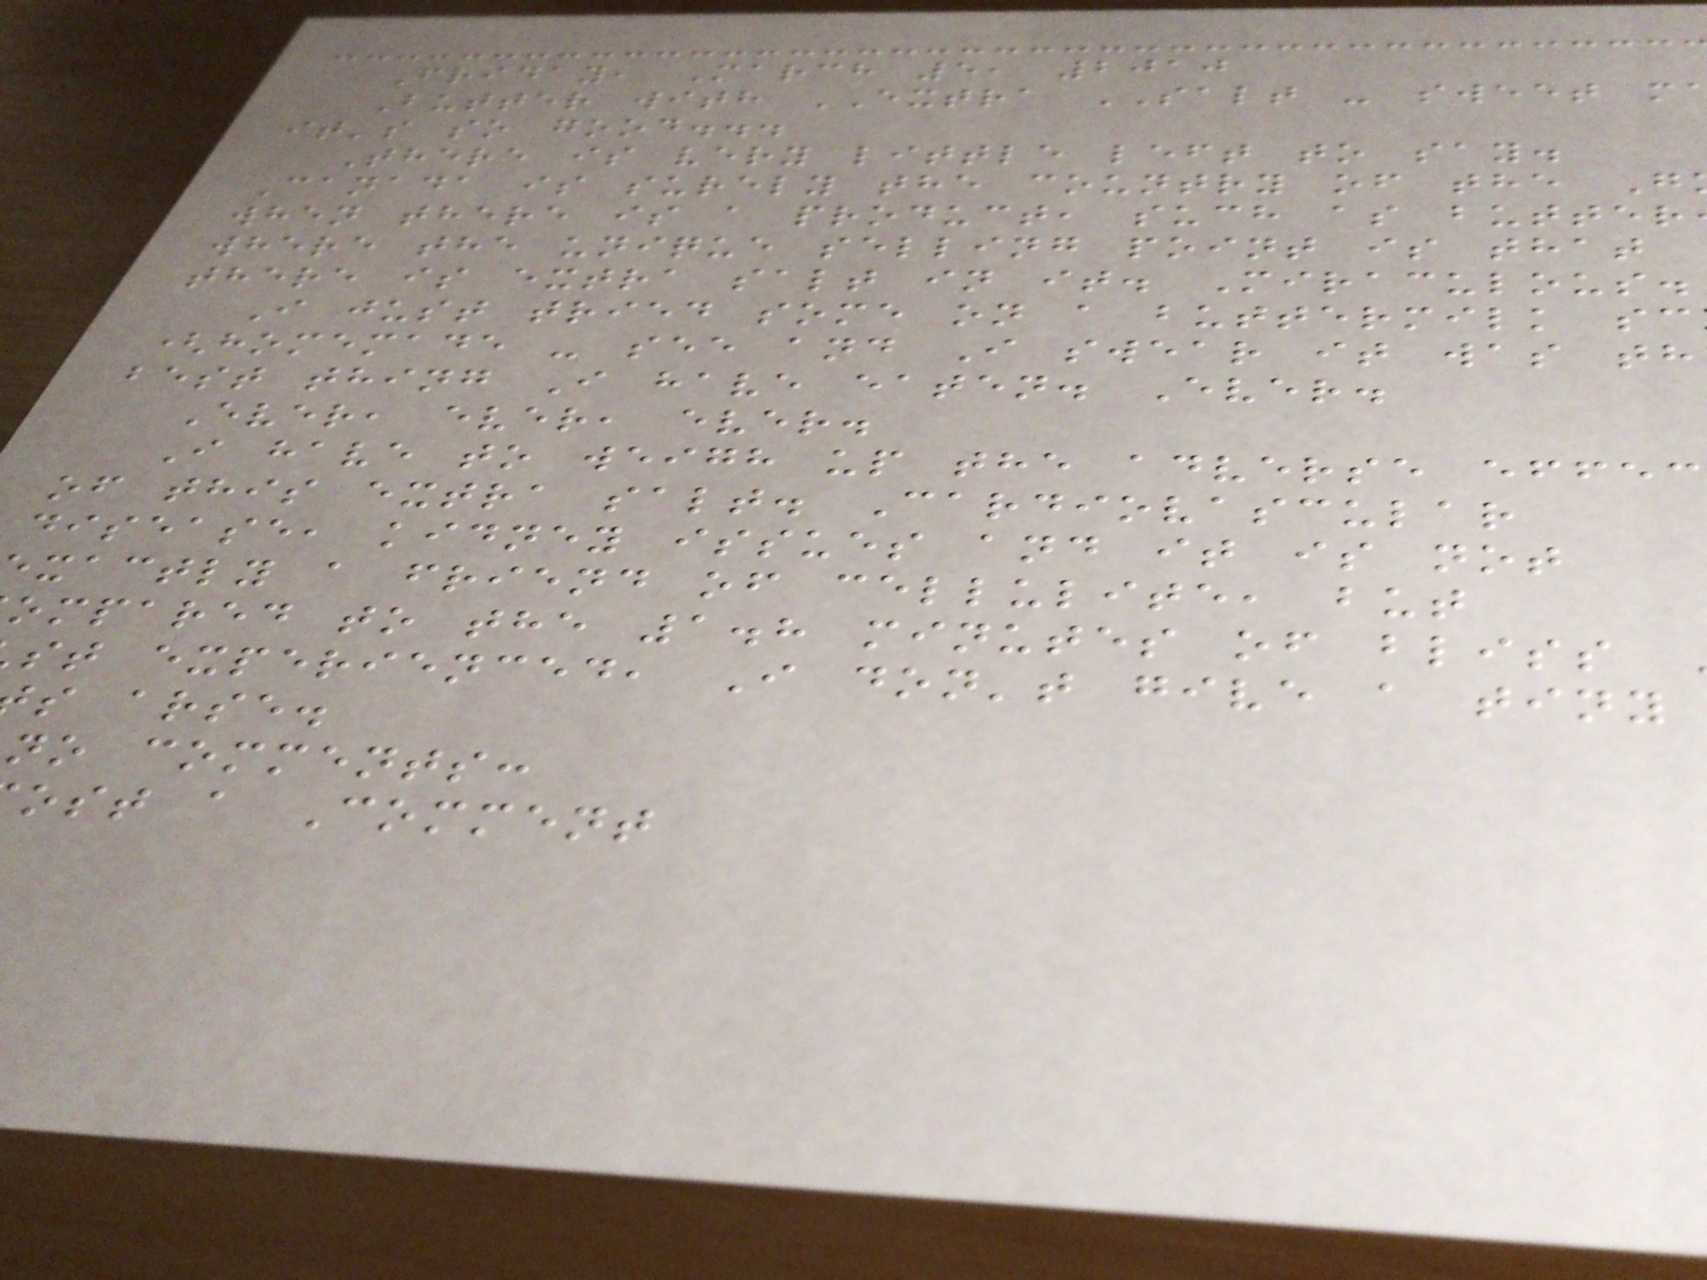Friday, March 5, 2010
Butter with EXTRA SALT - sweet m
it's so good...
There is very little left to say.
Canada is surely the country of the G
when there is a product, such as butter
where the unique selling point is that
there is extra salt in it. Miraculous.
I just tried some on a buttermilk sc
(homemade - see and I swear it was th
best thing I have eaten. Ever.
Ever, ever, ever.
I have to weigh up the adverse effec
of this extra salt. Cardiovascular
disease, kidney issues and it is not
xactly a friend of cellulite, but
ompared to the 1.8 minutes of bliss
st experienced, I don't give a tiny
s arse.
no comments:
ost a Comment
